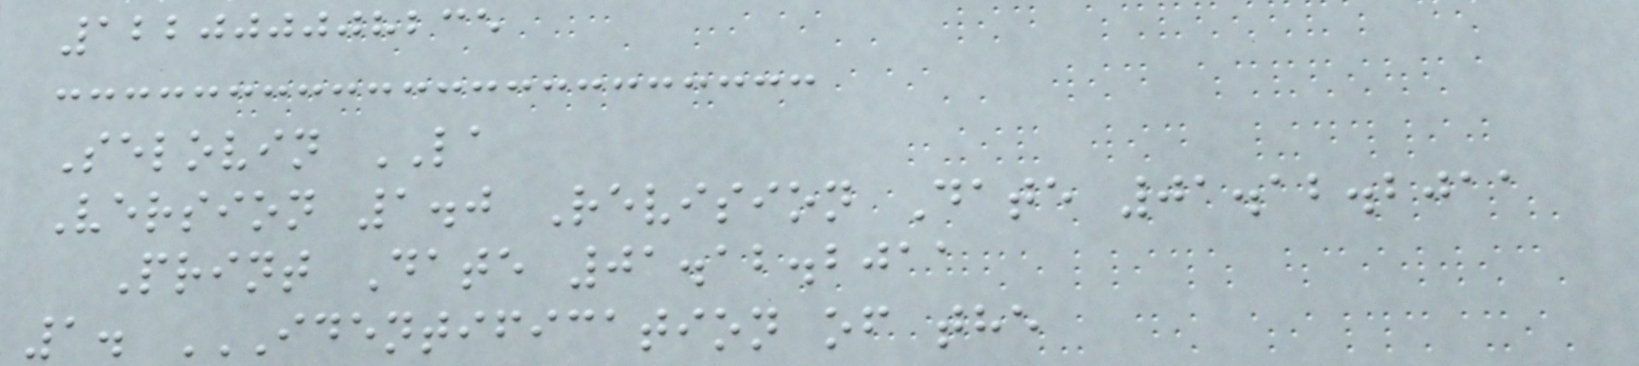122000008235
Selovin LA
Version 1.0 Revision Date 01.12.2011
Print Date 01.12.2011
1. IDENTIFICATION OF THE
